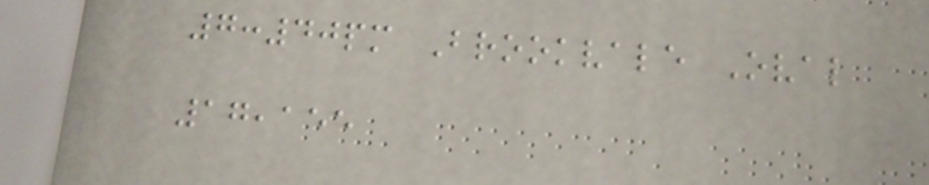7:40pm Brookvale Oval
17,155
